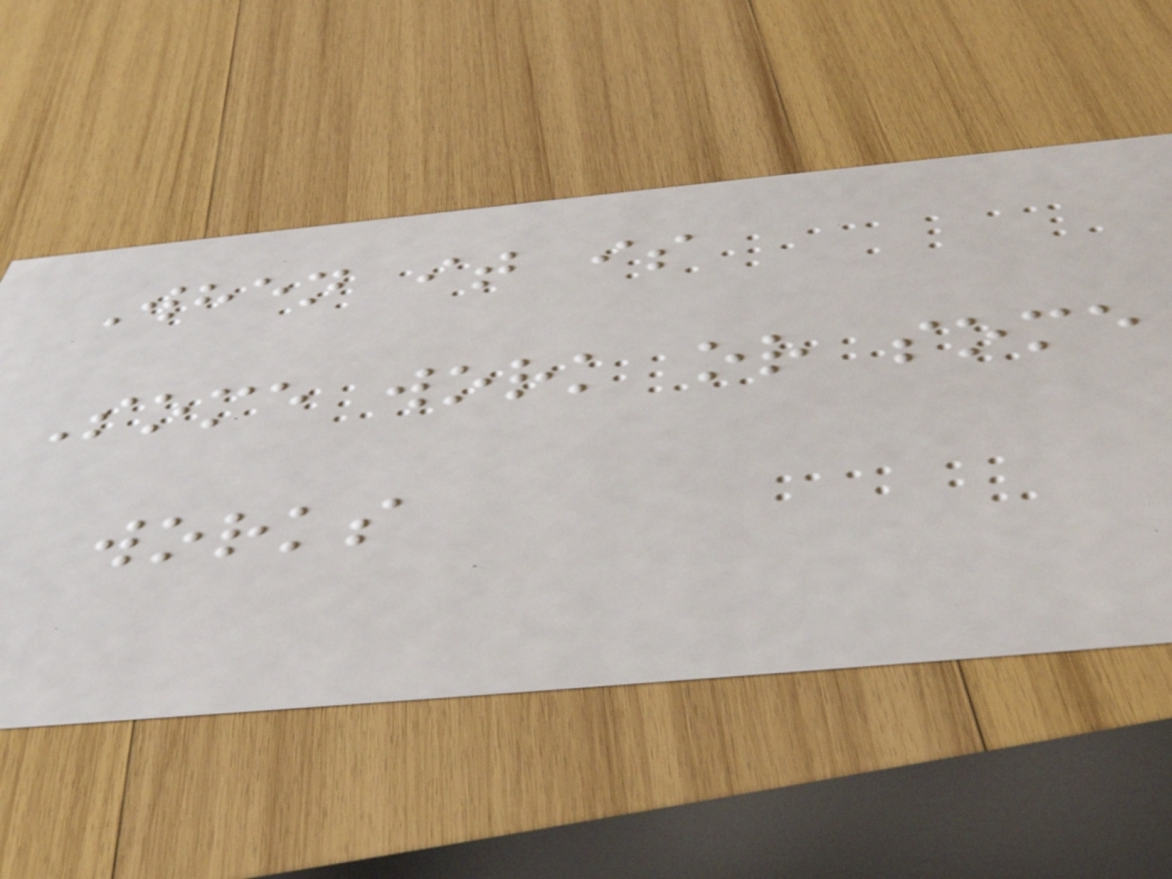When it is
Some work or some
works
